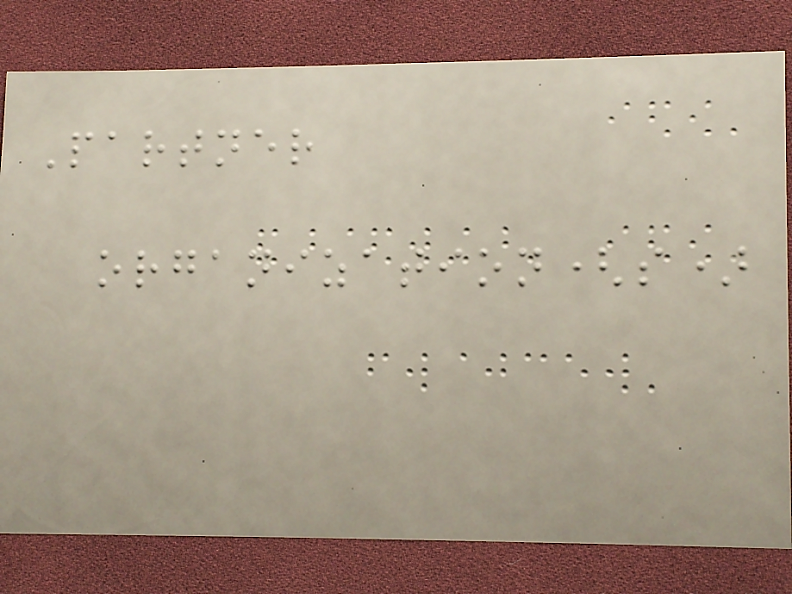Partner
organization(s)
